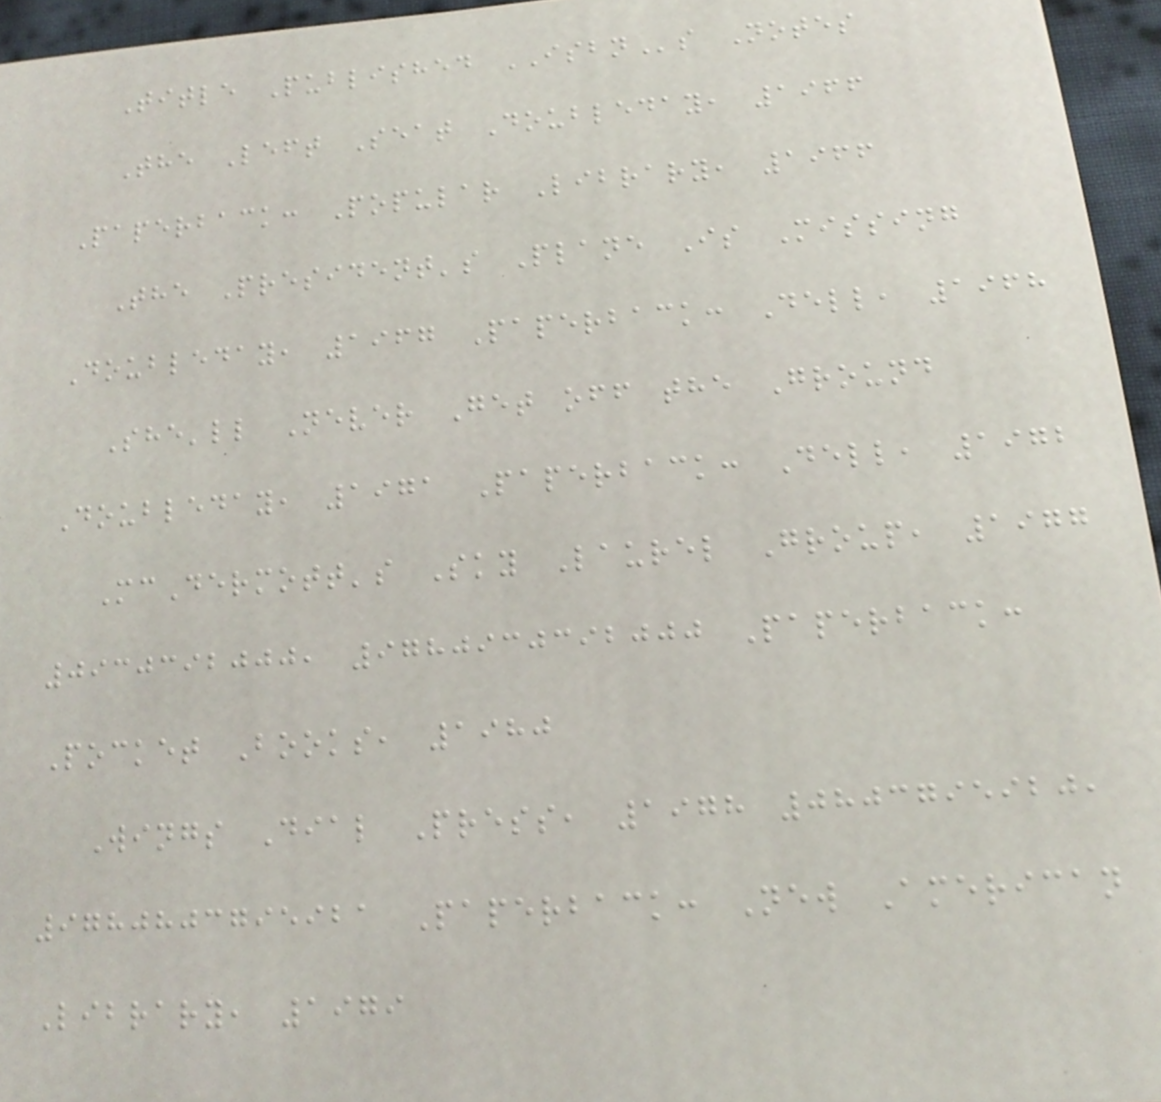Title Published ISBNs Notes
The Left Seat Doubleday, 1966
Paperback: Popular Library, 1966
The President's Plane Is Missing
Doubleday, 1967 Paperback: Dell, 1968
She'll Never Get off the Ground
Doubleday, 1971 Paperback: Dell, 1972
McDermott's Sky Laurel Group, 1977
0930392000, 9780930392000 Paperback:
Pocket Books, 1980
Wings Dial Press, 1978 0803795920,
9780803795921 Paperback: New American
Library, 1979
